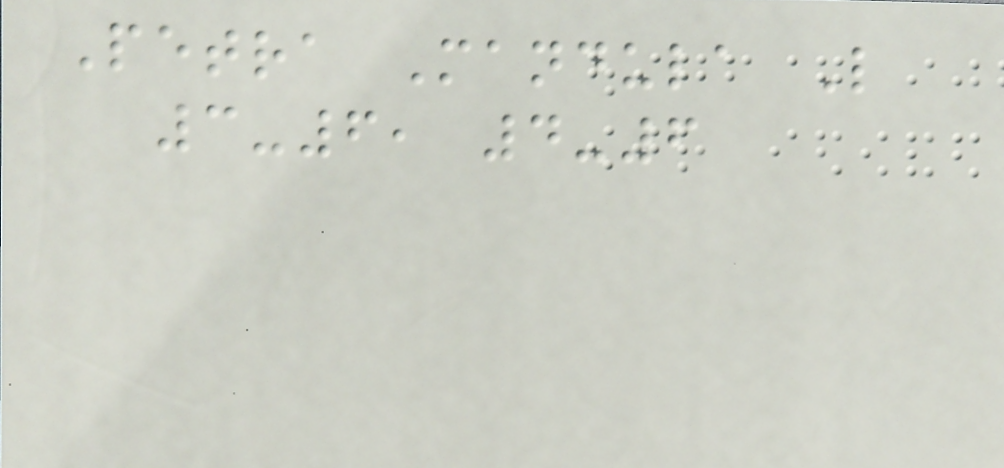Petra Mandula L
3-6, 4-6
